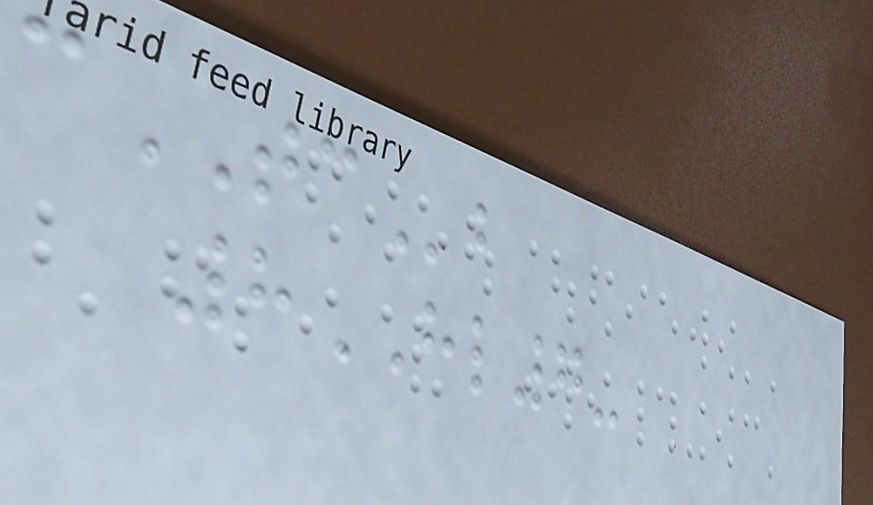cTCb
8HL7-
